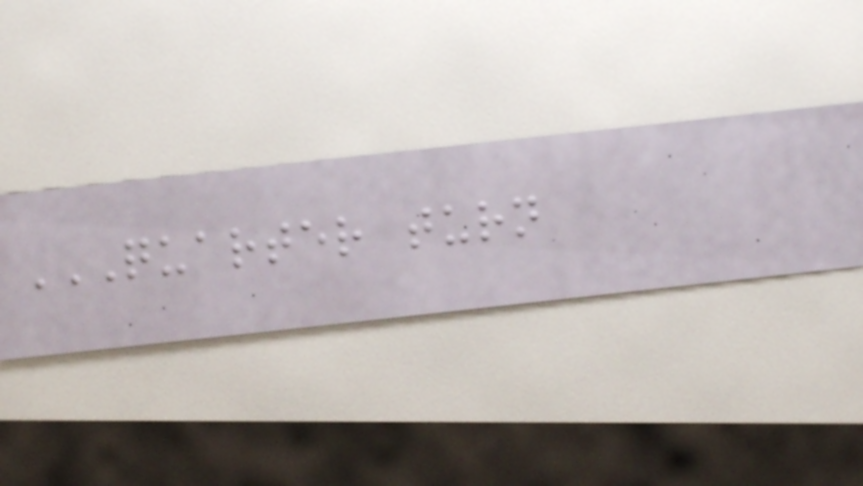QUARTER TURN
